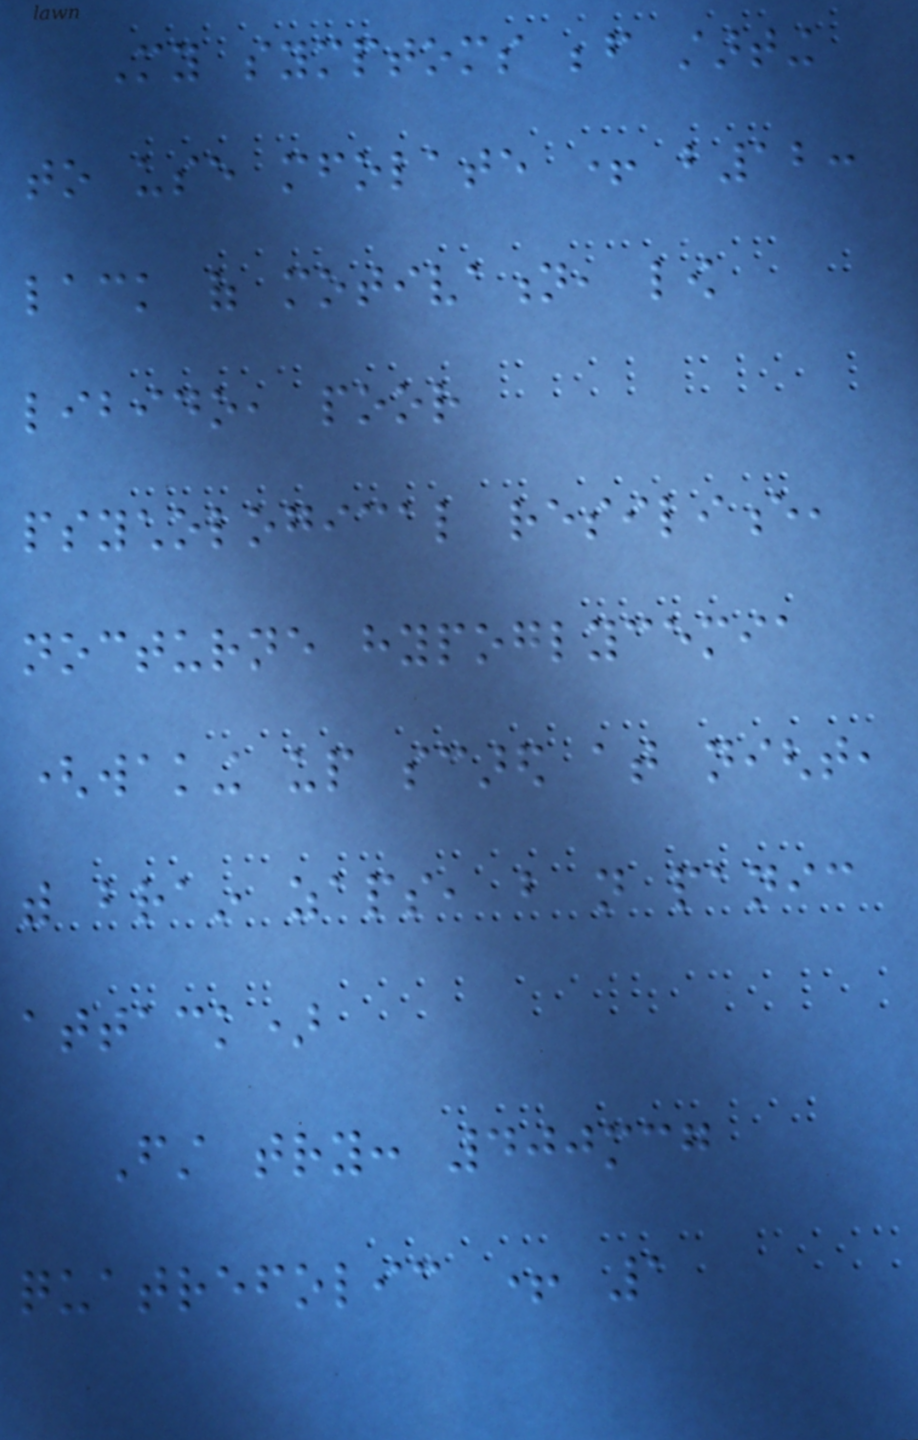My symptoms before starting
to use mfolate + b12:
lack of motivation, low
libido, poor
psychological resilience,
nocturne hypoglycemia
(waking up scared at night,
with brain zaps, but not panic
attack)
First try: 400mcg
quatrefolic + 1
